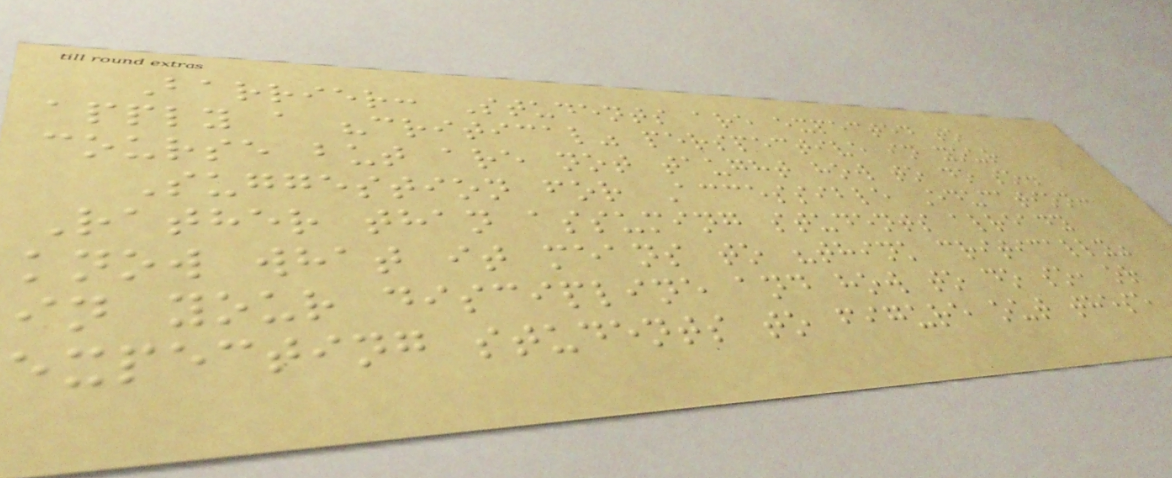Barrier: Students are expected to
apply a "critical" perspective in your
course but are not taught how to do so.
Suggestion for Accessible Education:
Rather than assuming students already
know what it means to "think critically"
in your discipline and how to do so, or
expecting students to figure out these
